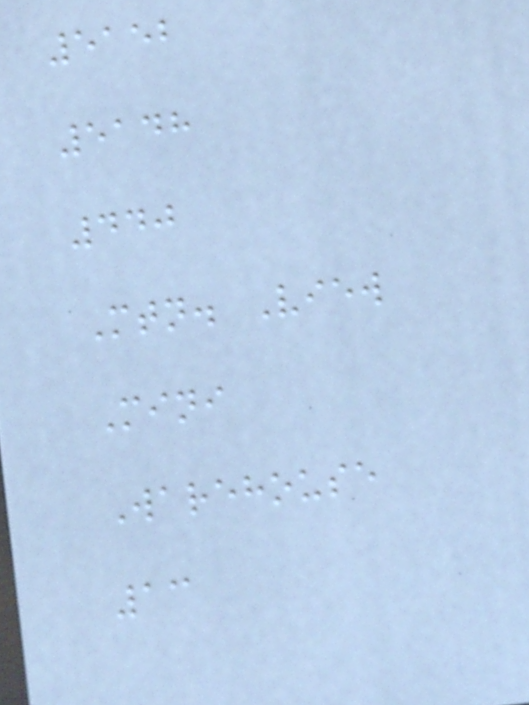5152
5148
440
Mtn. View
Mini
Warehouse
13
